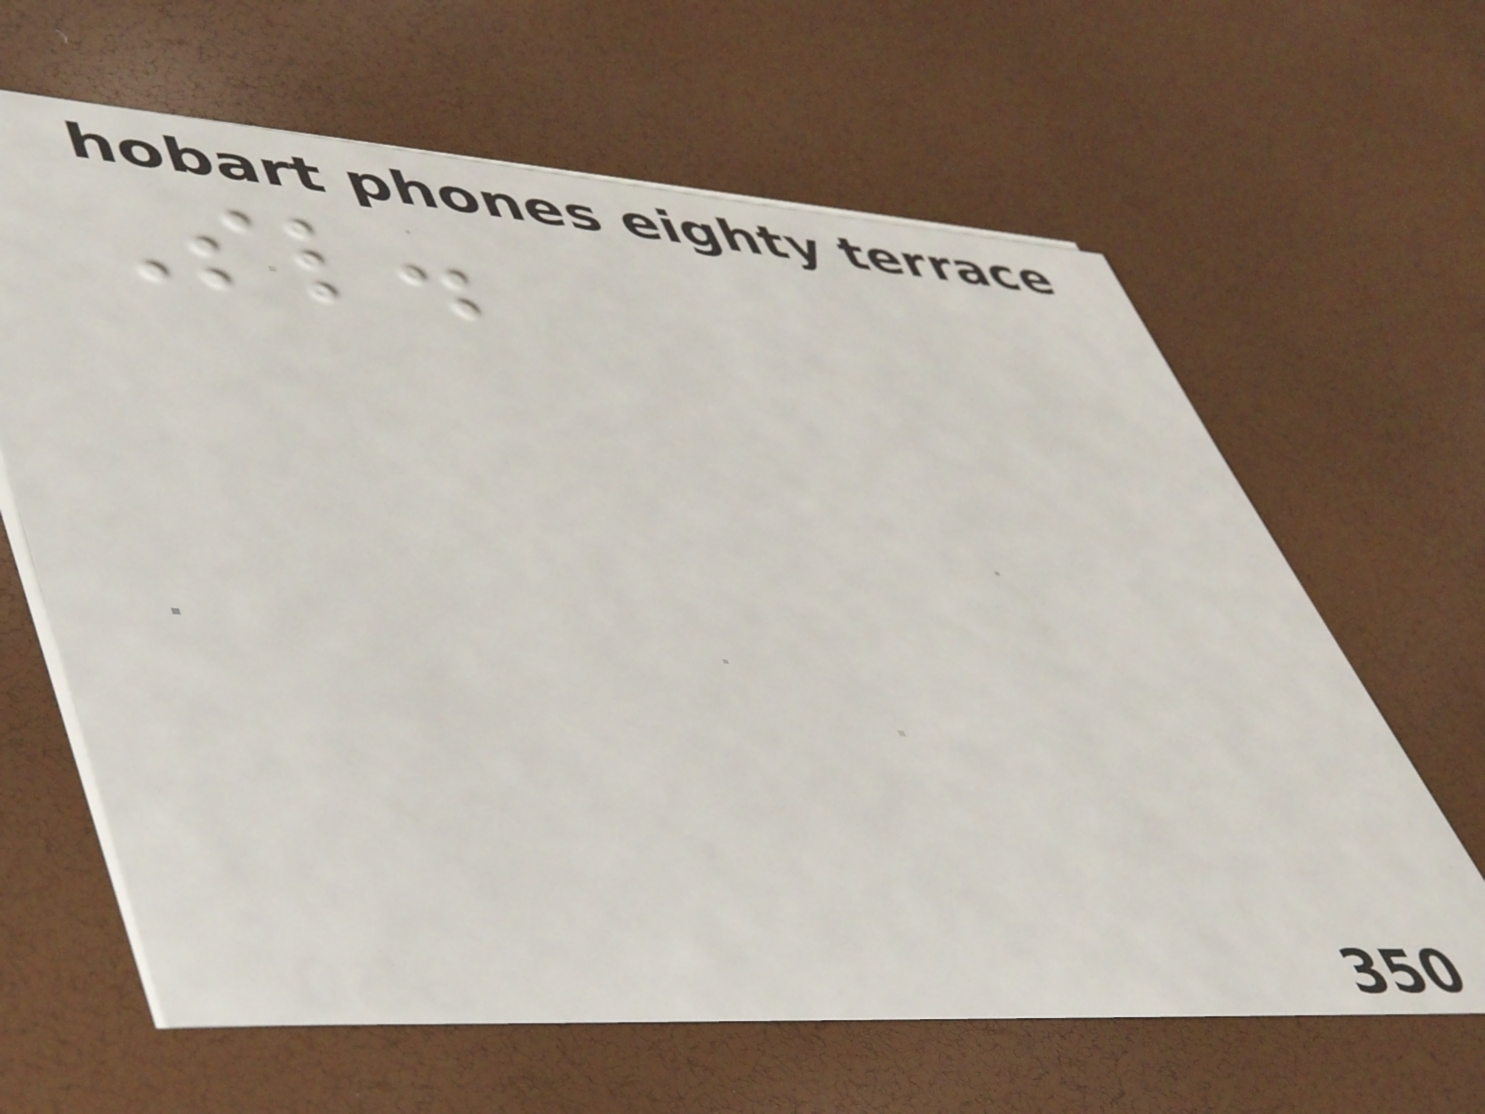Sl.
